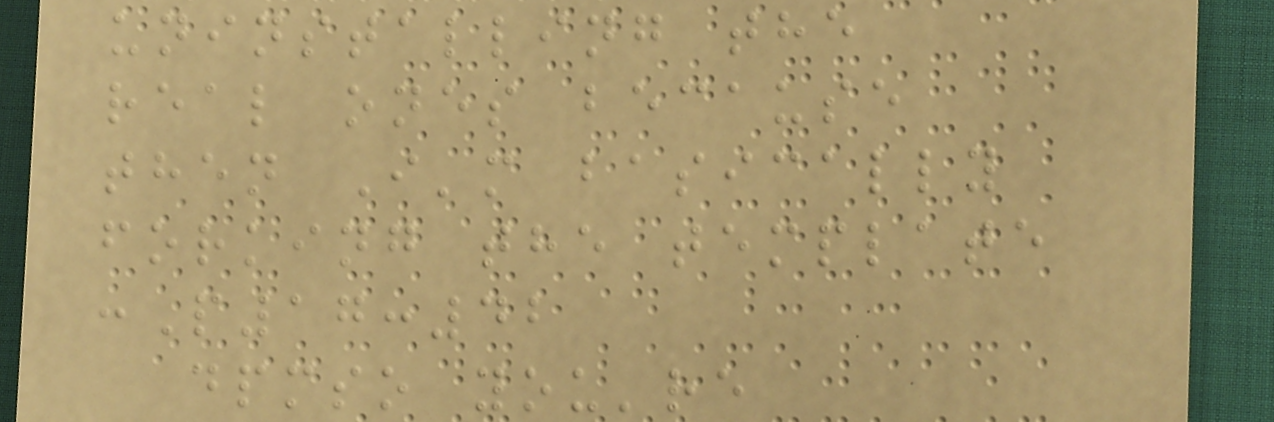uninstalling the
real ones because
then I'm basically
forking the template
:P17:42
dpmso you're
